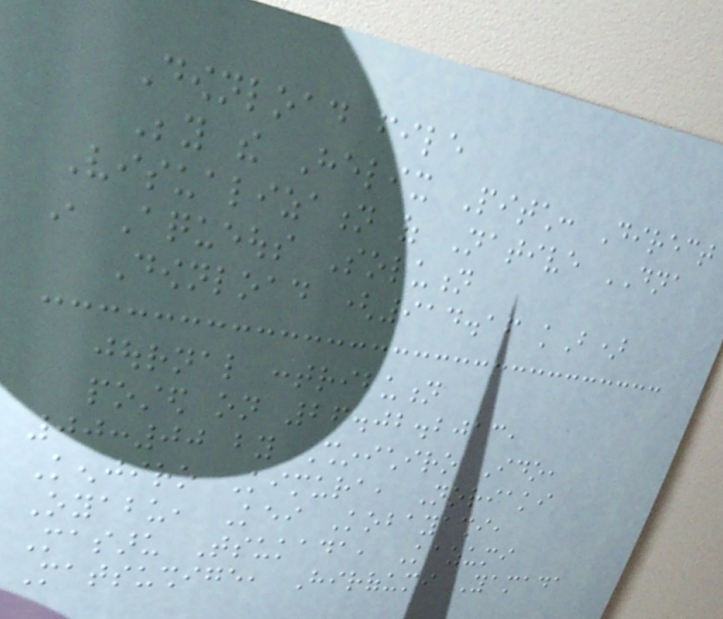Download file
Beyond the Helix Pitch: Direct
Visualization of Native DNA
in Aqueous Solution
Download (914.16 kB)
journal contribution
posted on 26.02.2013,
00:00 by Shinichiro Ido,
Kenjiro Kimura, Noriaki
Oyabu, Kei Kobayashi,
Masaru Tsukada, Kazumi
Matsushige, Hirofumi Yamada
